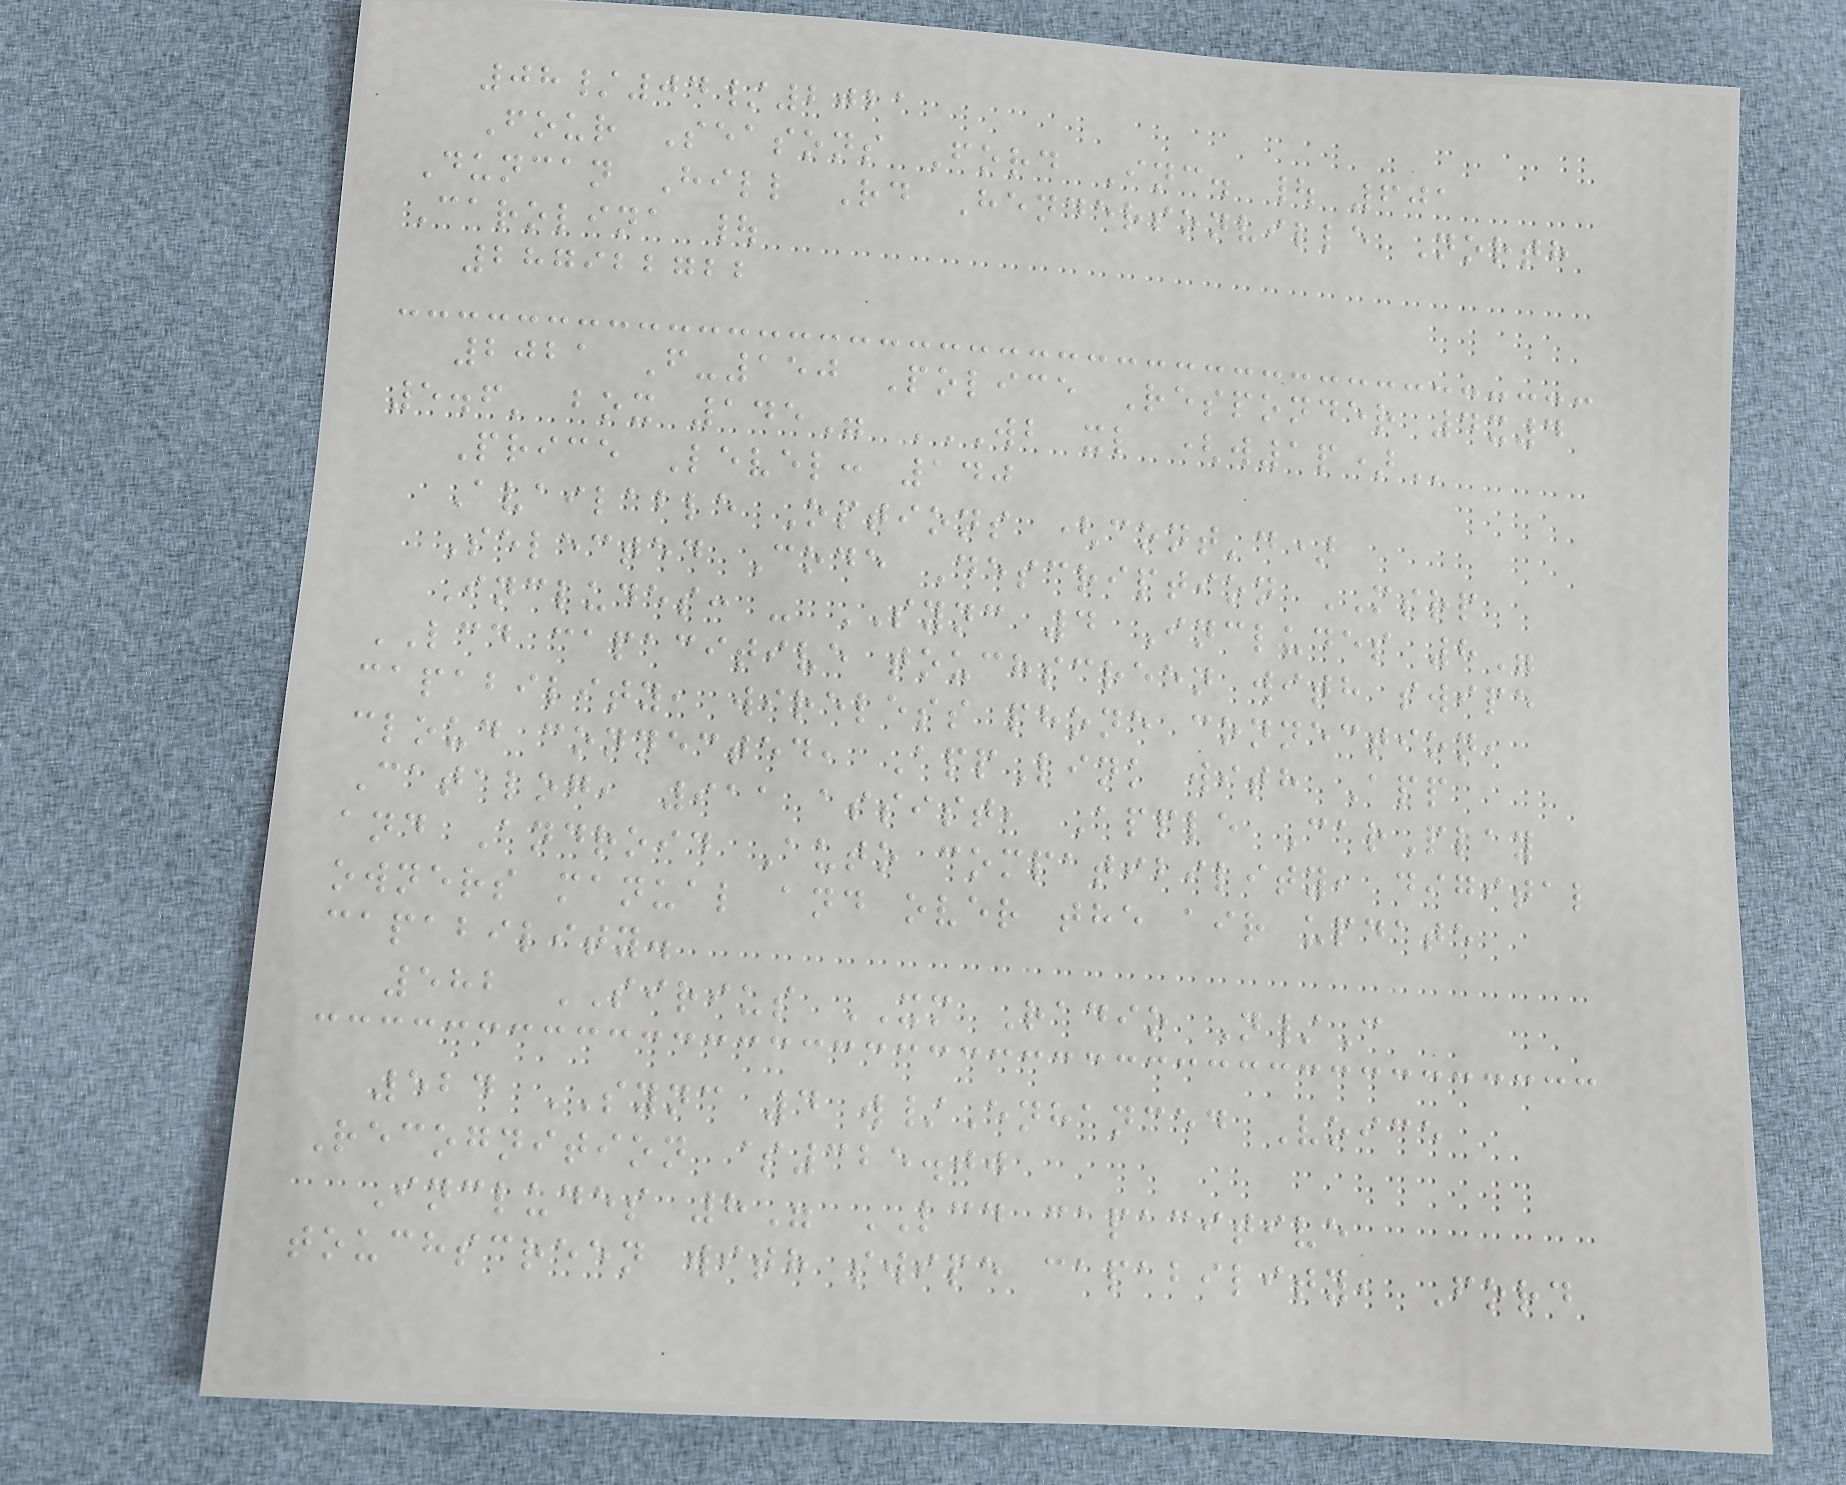08/04/2021
Four Seasons Ford Inc. | 601
Duncan Hill Rd Hendersonville North
Carolina |
287922722
2021 F-150 Police Responder 4x4
5.6' box 145" WB XL (W1P)
Price Level: 140
Available Options (cont'd)
Selected Code Description MSRP
Includes: - SYNC 4 Includes 8"
LCD capacitive touchscreen with swipe
capability, wireless phone connection,
cloud connected, AppLink with App
Catalog, 911 assist, Apple CarPlay
and Android Auto compatibility, digital
owners manual and over the air update
capability.
582 SIRIUS XM Radio N/C
524 SYNC 4 w/Enhanced Voice
Recognition $325.00
Includes 8" LCD capacitive
touchscreen with swipe capability, Ford
